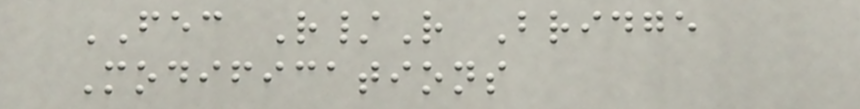FEC R/R Bridge
Modifications
